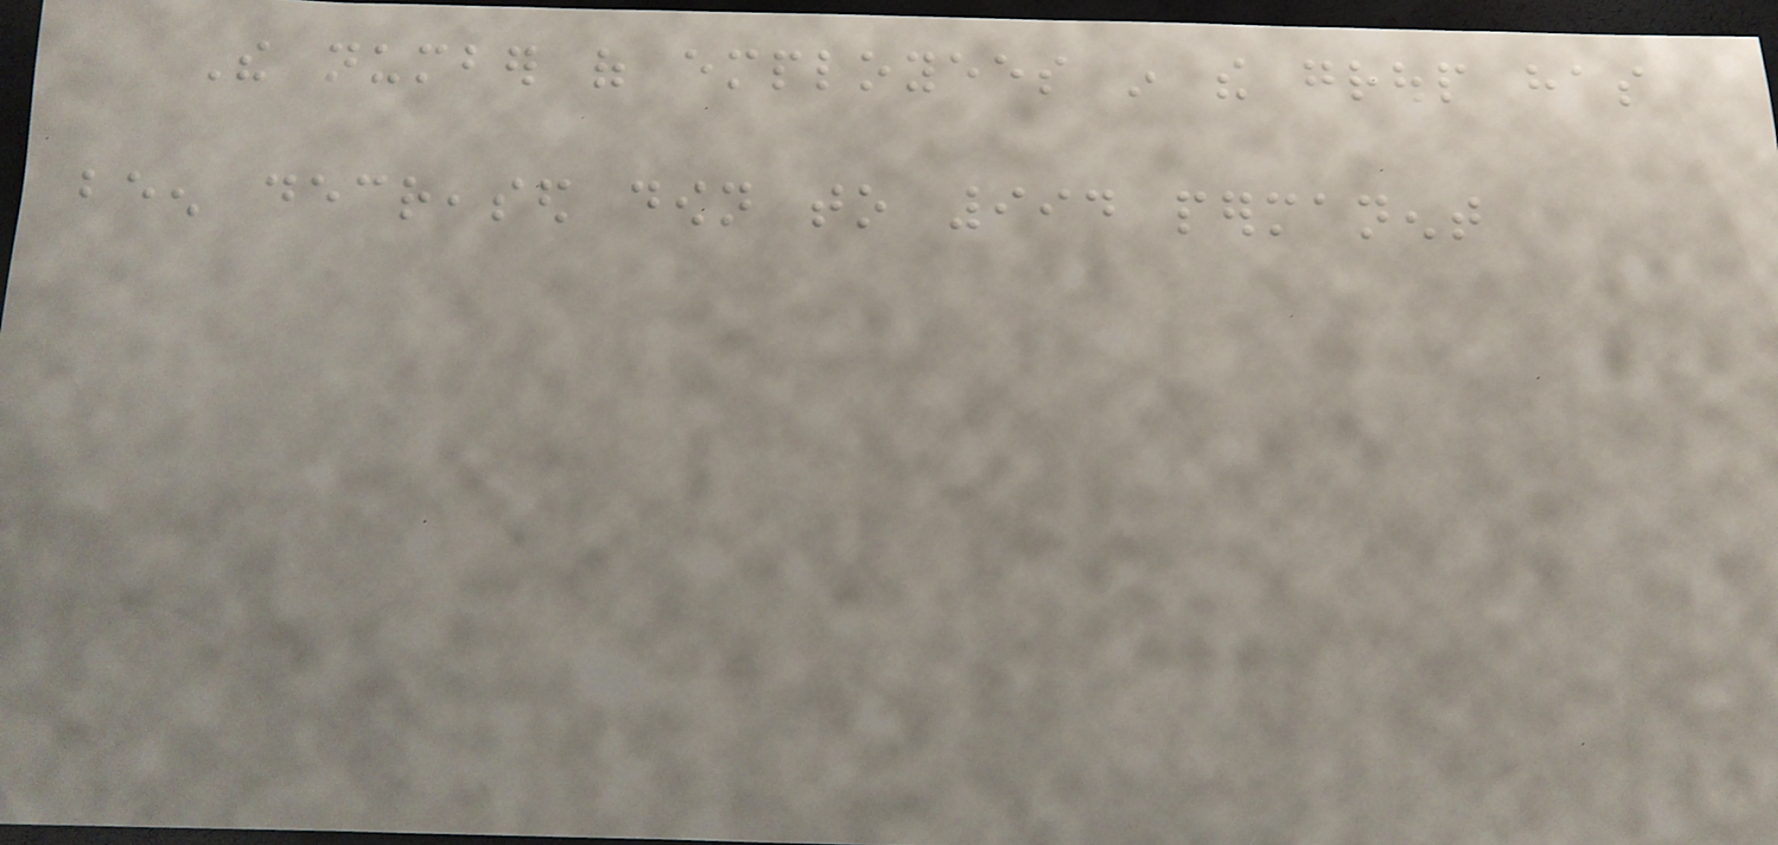The number of employees in the group has
been decreased down to 994 permanent
